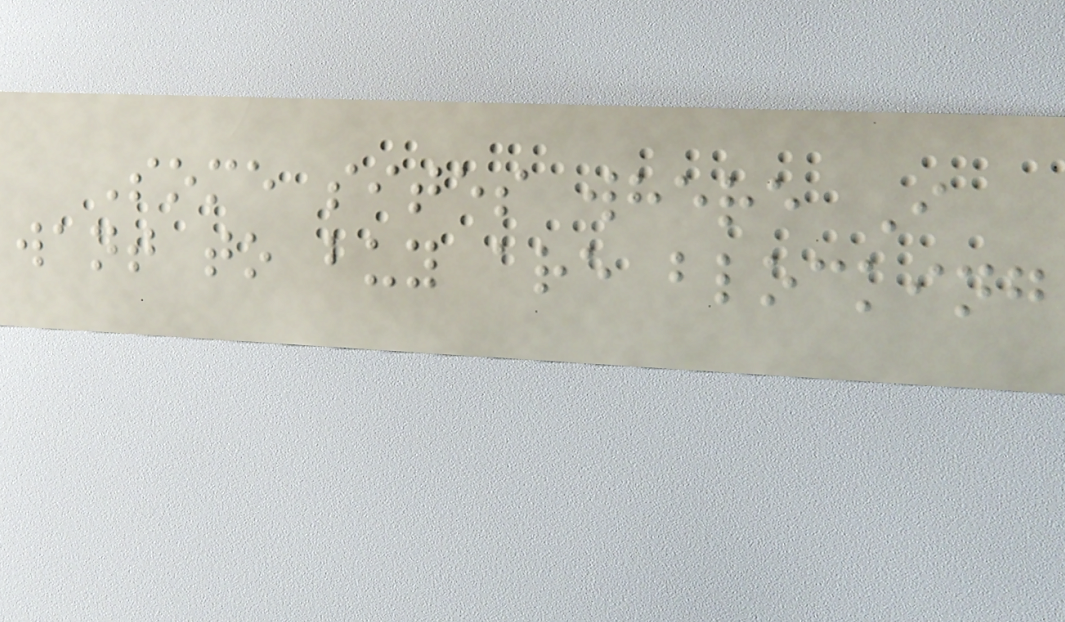Some sites where I
want to buy are blocking
